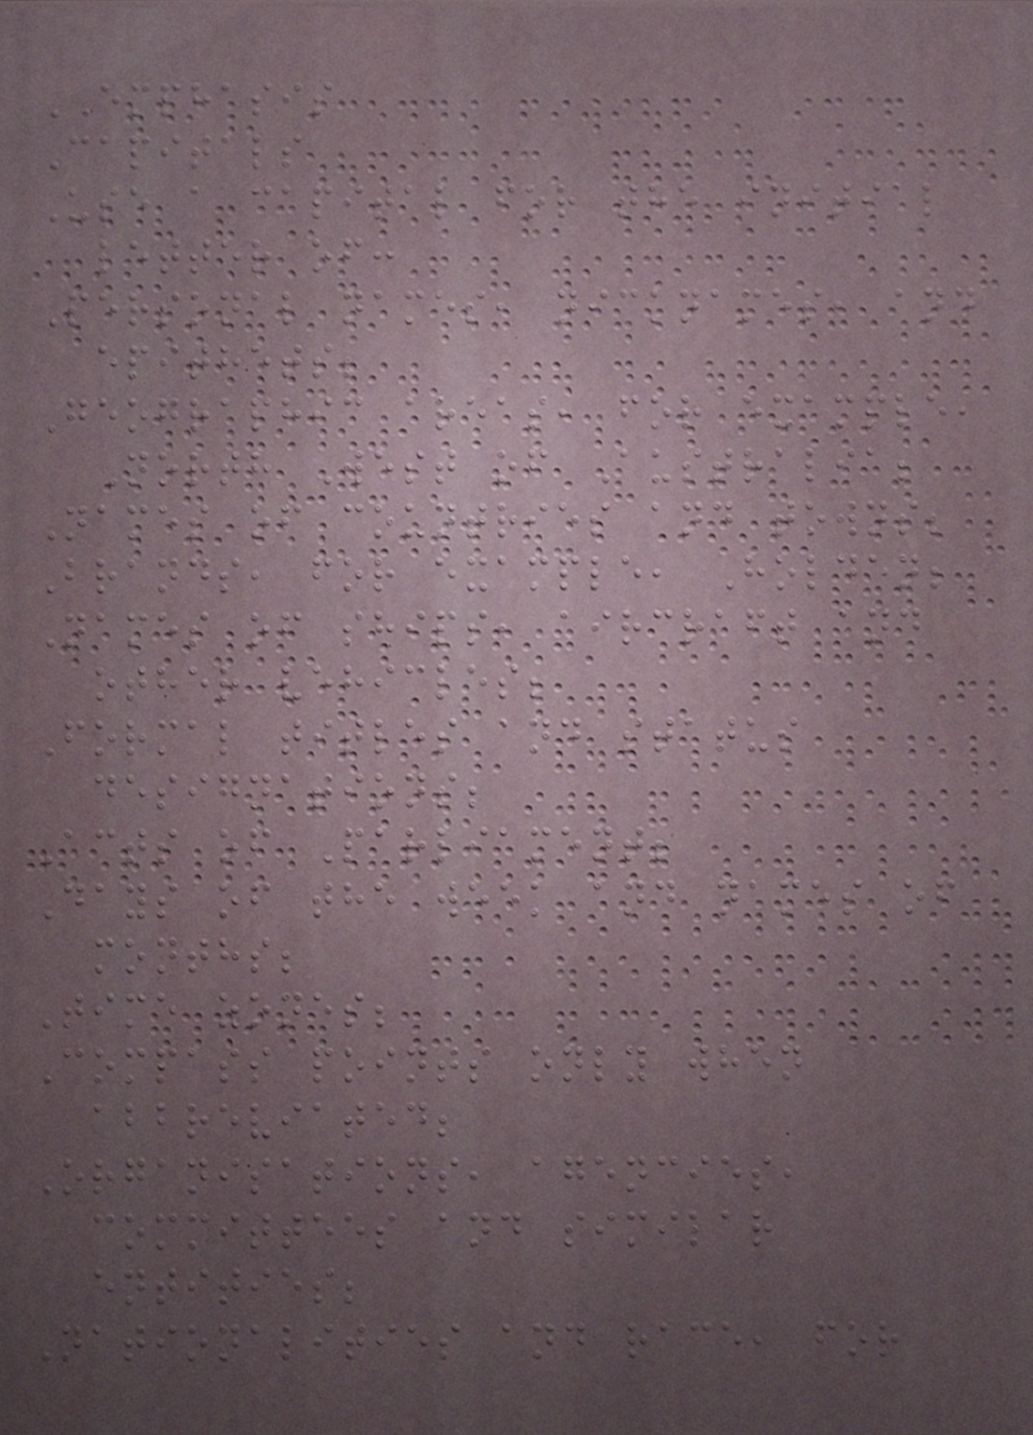EMPHASIS
Capitals
Use a capital for the initial
letter of:
Personal names, nicknames, and
epithets;
Geographic areas, for example,
North West of Australia;
Names of countries and towns;
Brands, for example, Holden;
Names of ships, aircraft and
other vehicles;
Formal titles and status
designations;
Acts of Parliament;
Days of the week and names of
months;
Time zones;
Compass points only when
abbreviated;
Organisations, agencies,
committees and similar
entities;
Nationalities and race, for
